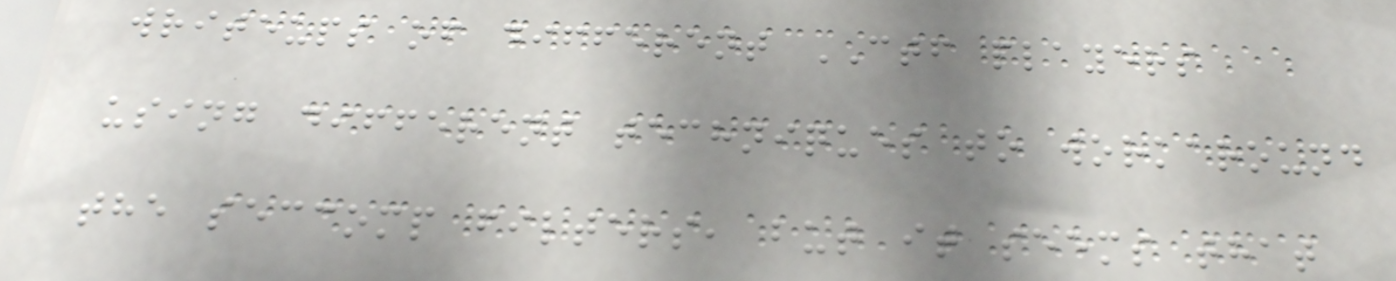writeups of different CTF players
using different techniques to workaround
the seccomp filters, but it seems that
